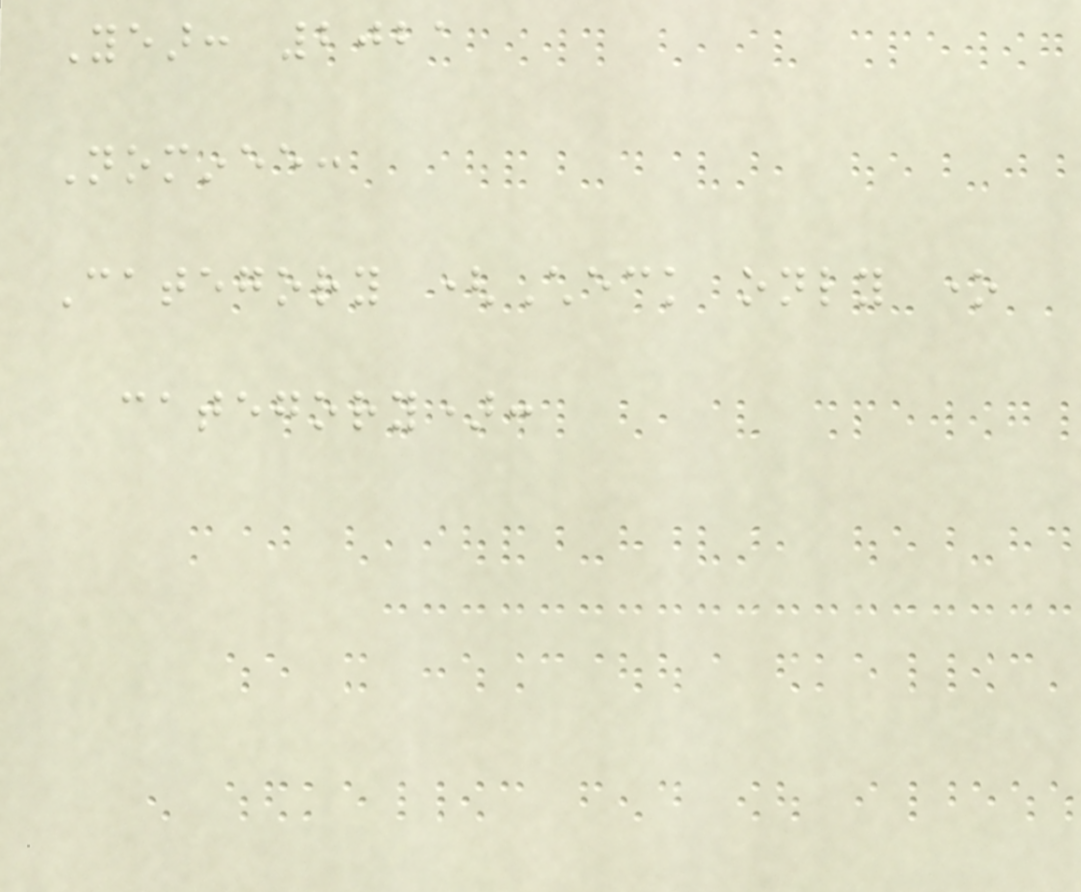Year: 2021
Nominee:
Category (Check only one
category):
